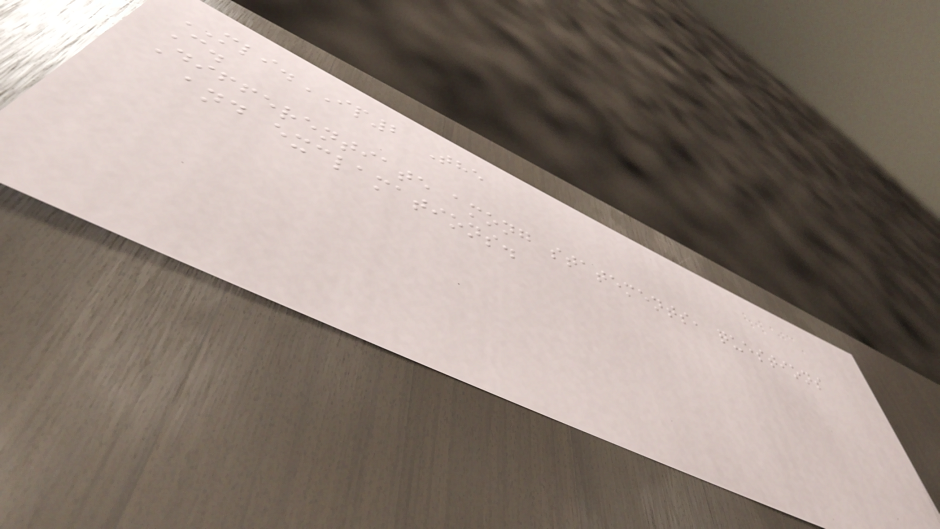MLI.IP2 The
C.
Differentiate among statements, questions
and exclamations.
